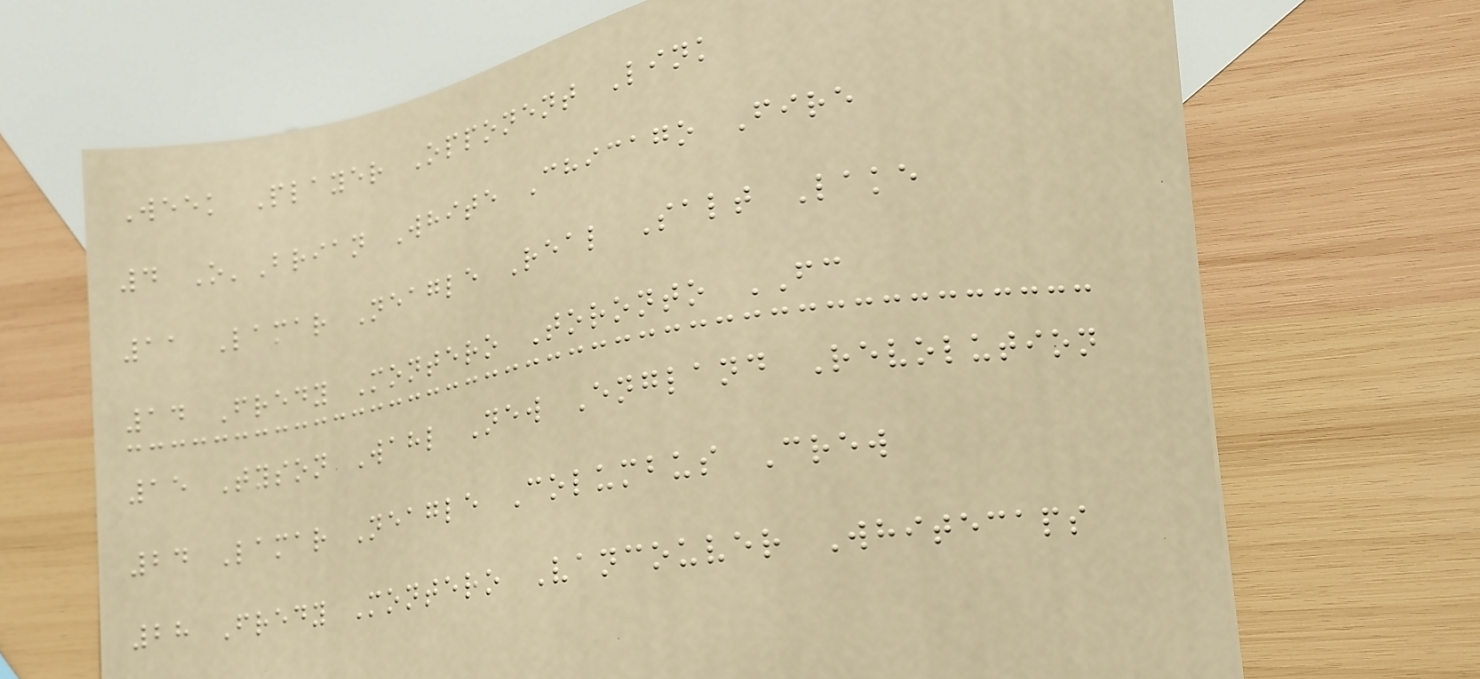Week Player Opponent Link
4 O'Brian White Chicago Fire
11 Lamar Neagle Real Salt Lake
14 Fredy Montero Toronto FC
15 Tyson Wahl New England Revolution
24 Lamar Neagle Columbus Crew
28 Fredy Montero Vancouver Whitecaps
